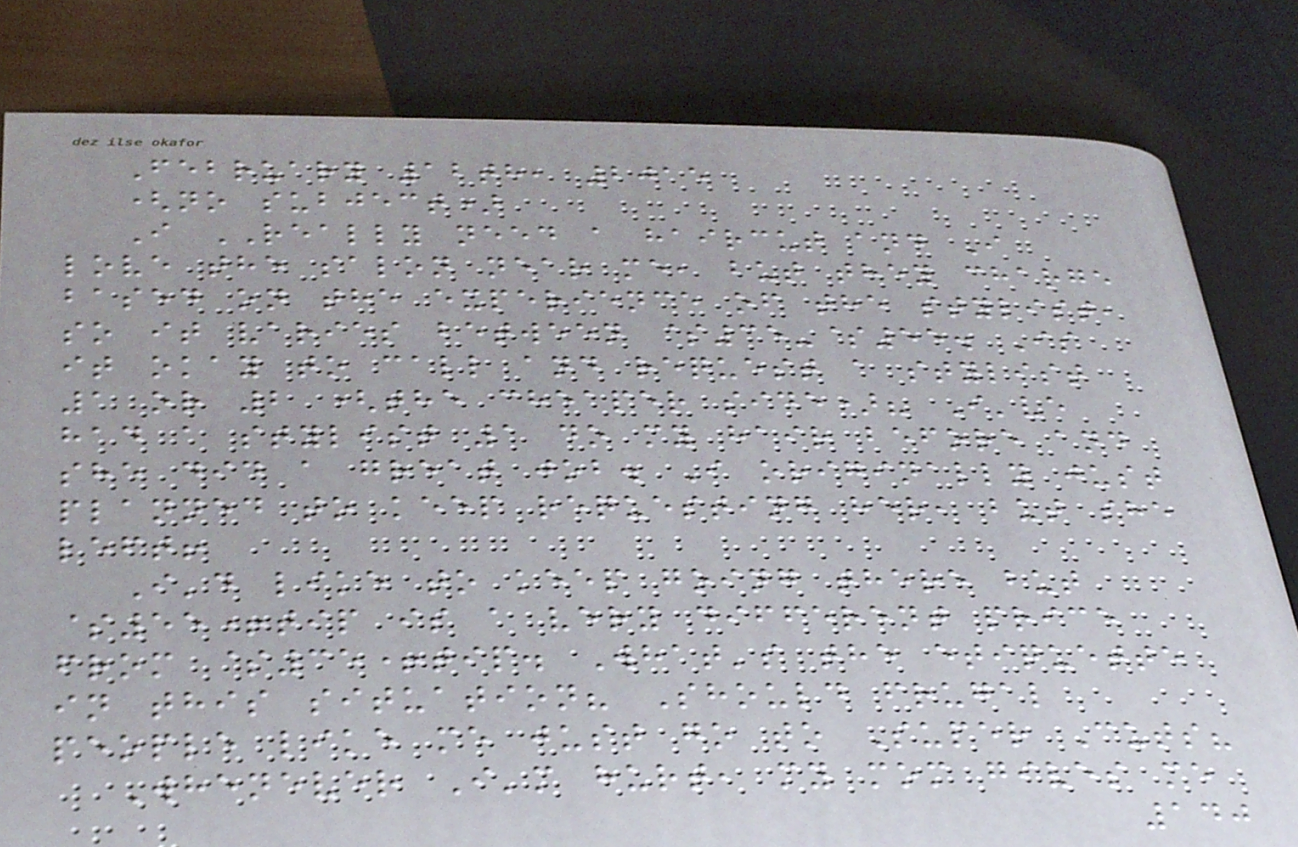February 12th, 2015
(no subject)
I REALLY need a haircut and I
love the salon near me, but they charge
based on the experience of the stylist,
so it varies between $35-$55. Is
it okay to call and request a stylist
1 or 2 (the cheaper side)? I've
had a stylist 1 do my hair before and
she did a great job. I originally just
planned to keep requesting her, but she
left!
I'd like to keep going there but
$55+tip is a very different price
from $35+tip. What's the etiquette
in this situation? Should frugal
people like me just go to Super Cuts?
Whenever I'm hurt, my mom gives me
140
